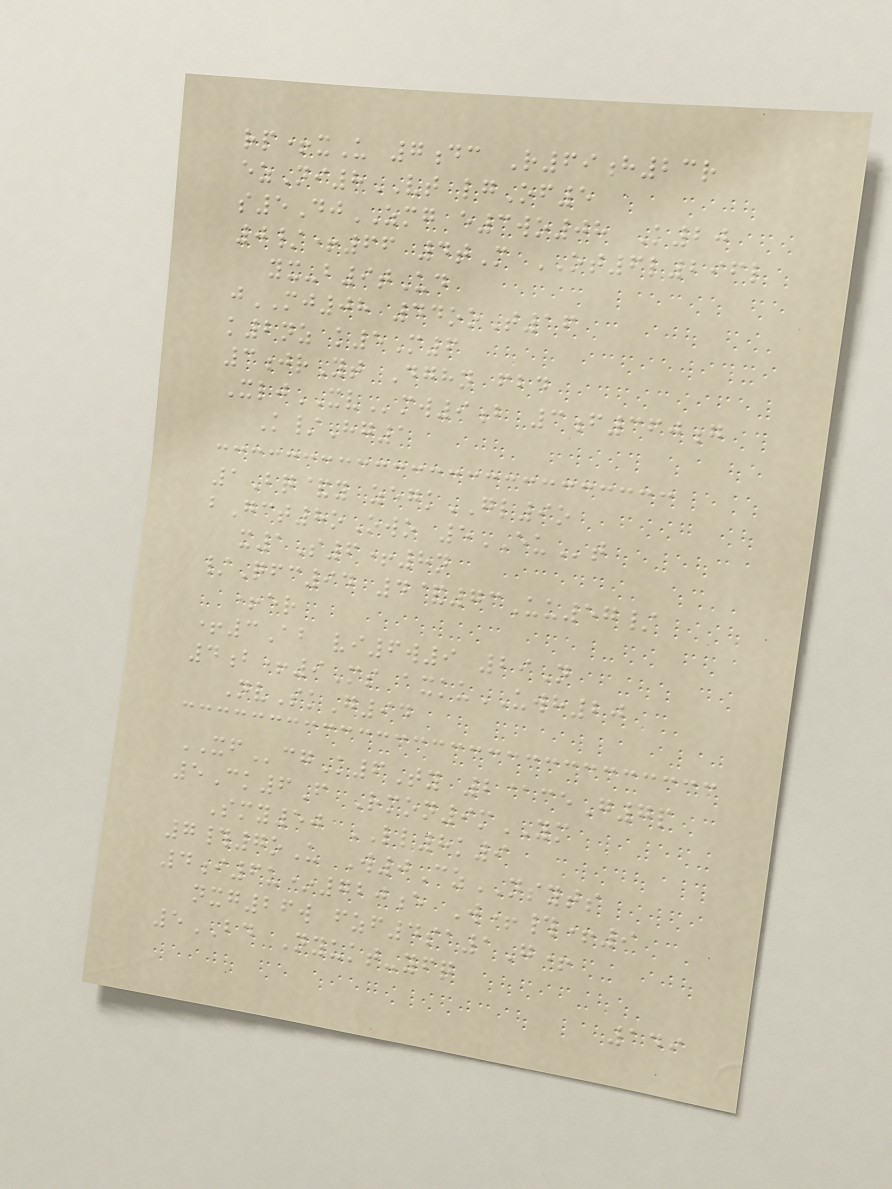rp+xU 7dc R69h23r
ezNi8VT lgOf5
s5DjZMG e3wo08 K20
0/+66 4tM OT6l296l
yx-b9tUd
jMJ08 44ooT16
k2nz k5M6
3jrYt Dghy fbd
XljXVmw9b 3f360g
K/Hg1
1Bq&y zegkGL9o
bGct8oOwo 5EUt
x1S6+8n
/Qfc94 4&73Uu57/
+er
+3Ab vi6w9 29N
4b+9Ms axkuUWH20
NvSkG94
XFcgK6Ty 2@ceG7p
5Ck6F Rmon9mYM
Smy50 LL8k9
7#7oU W0CzNSYTS
4i6u*720e W+#+9
nxg26w fzf4sa1G+
5BD Nyukt-yfq
149
